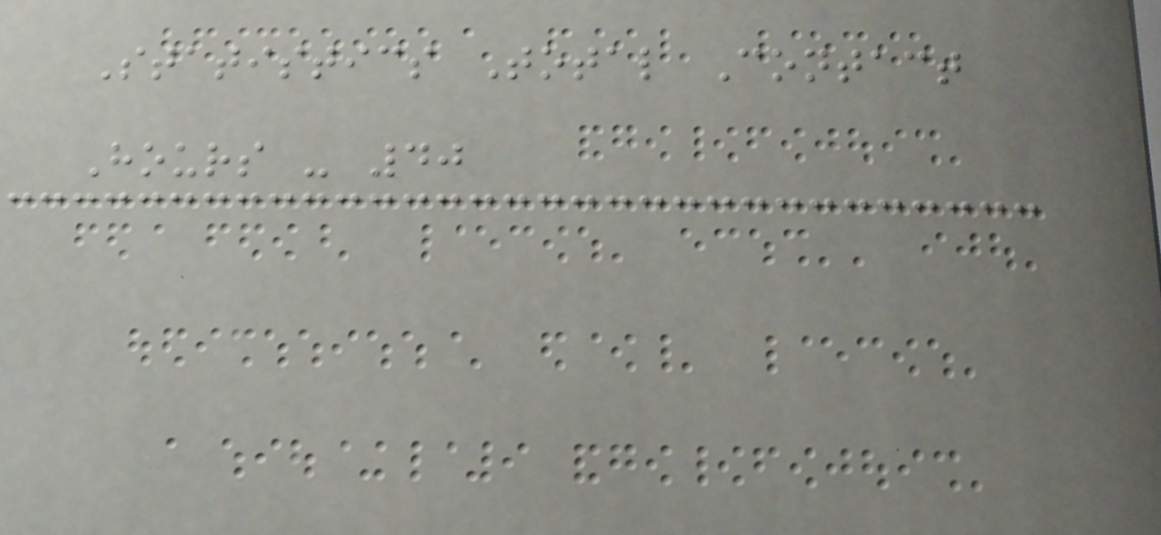Statistics Total Contact
Hours - 40
